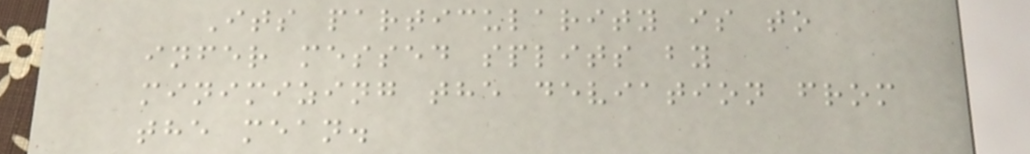Its particularity is to
infer messed splits by
minimizing the deviation from
the mean.
